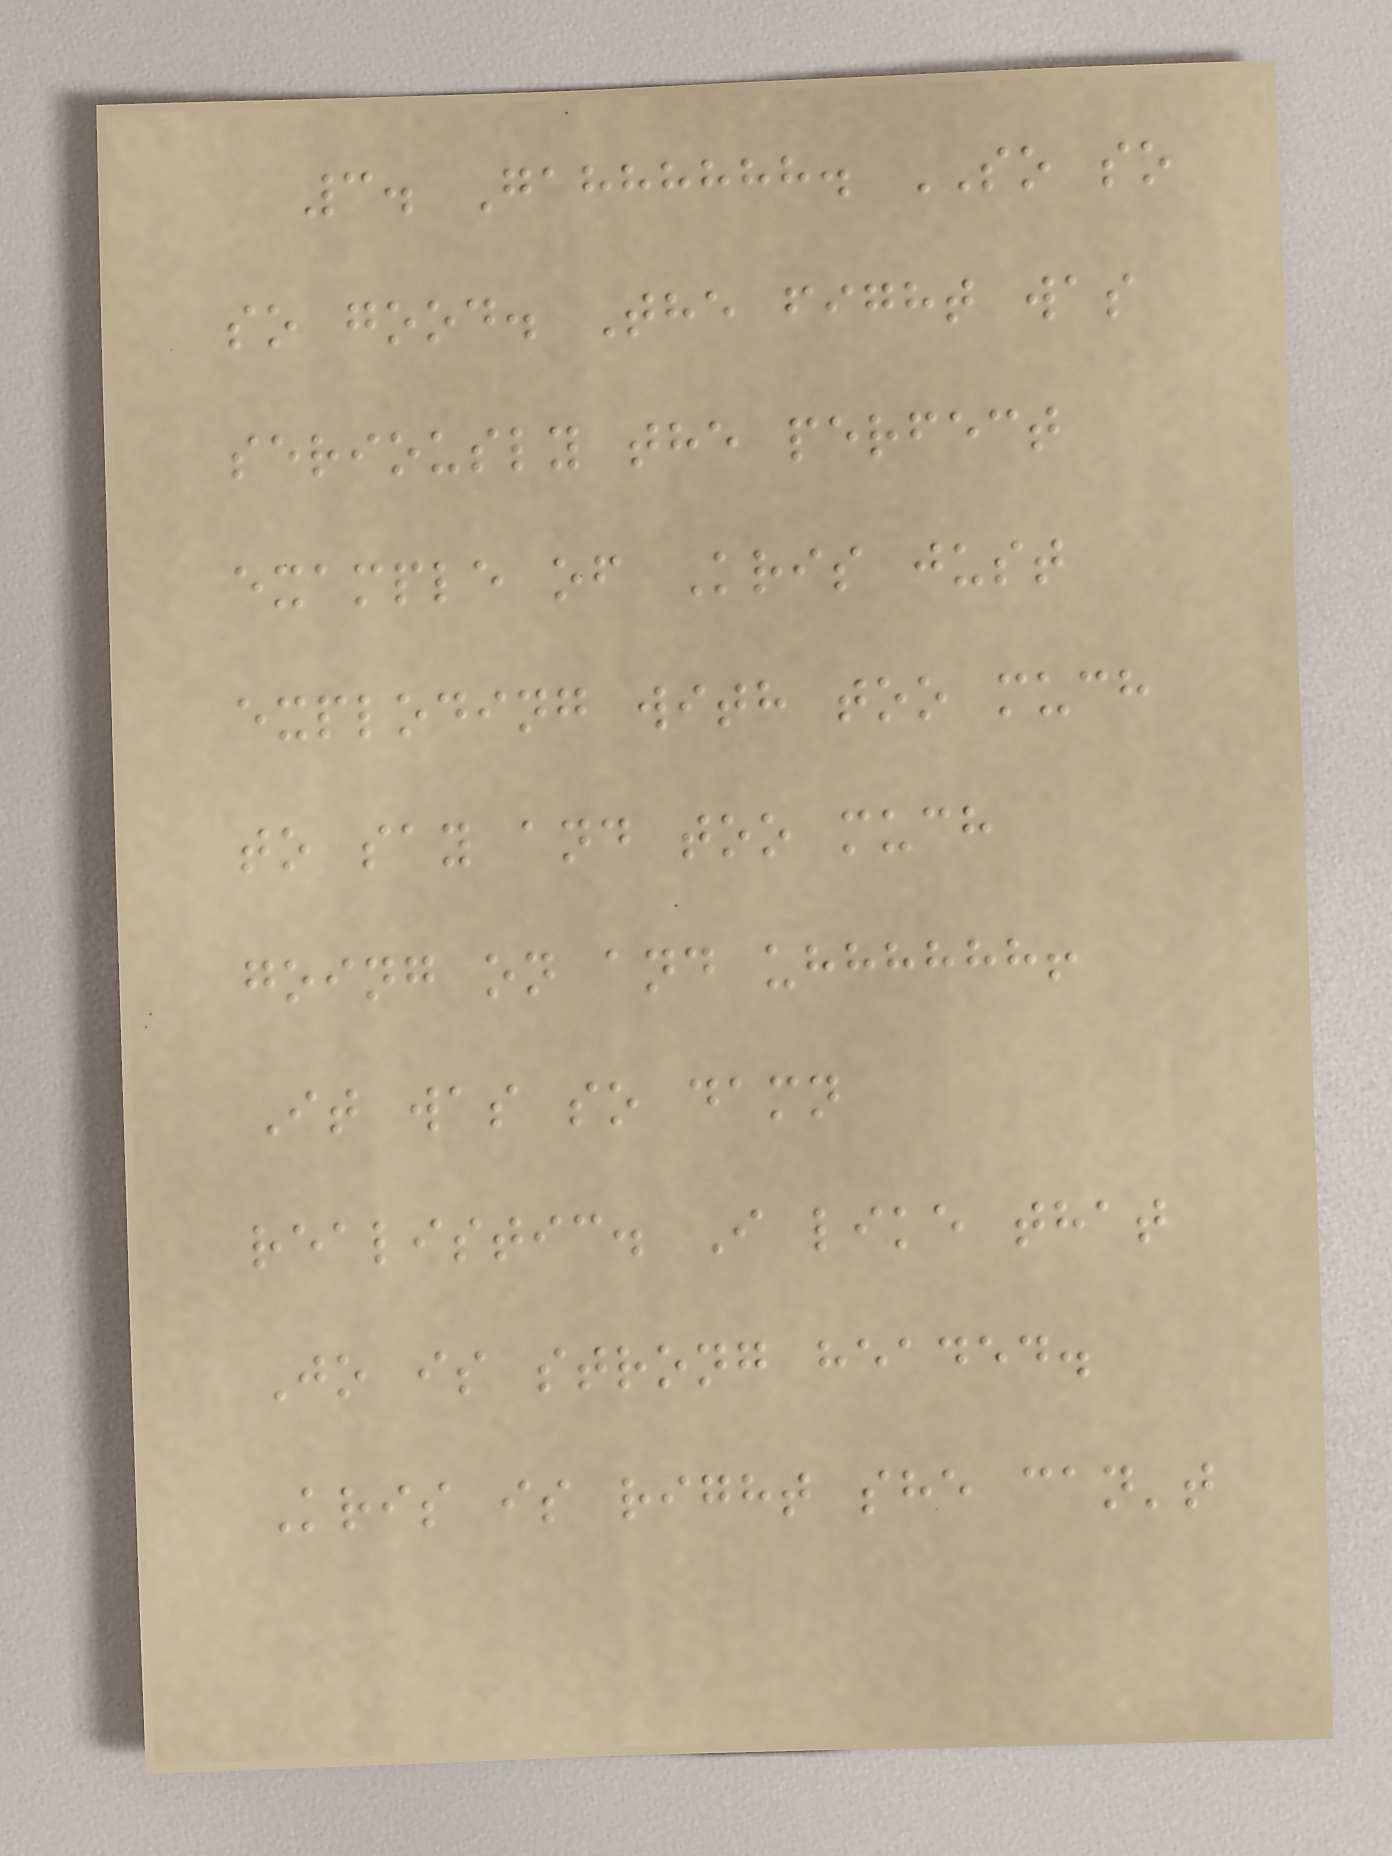3. Gahhhhhh. SO so
so good. The fight was
seriously the perfect
example of Kris just
exploding with too much
to say and too much
going on and uhhhhhh!
It was so damn
realistic. I like that
Jo is strong headed.
Kris is right she can't
